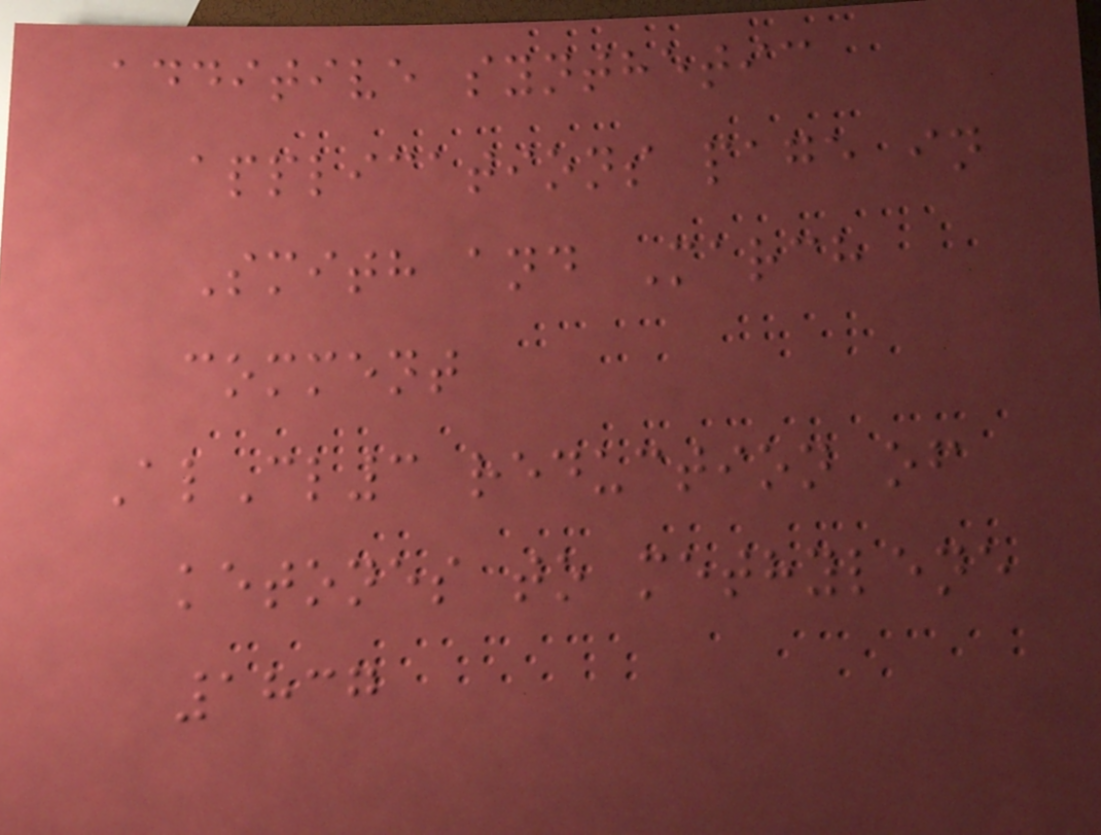additive synthetic
applications page in
Smith and March
comment
AlCl3 reduction of
ketones to methylene
1837
